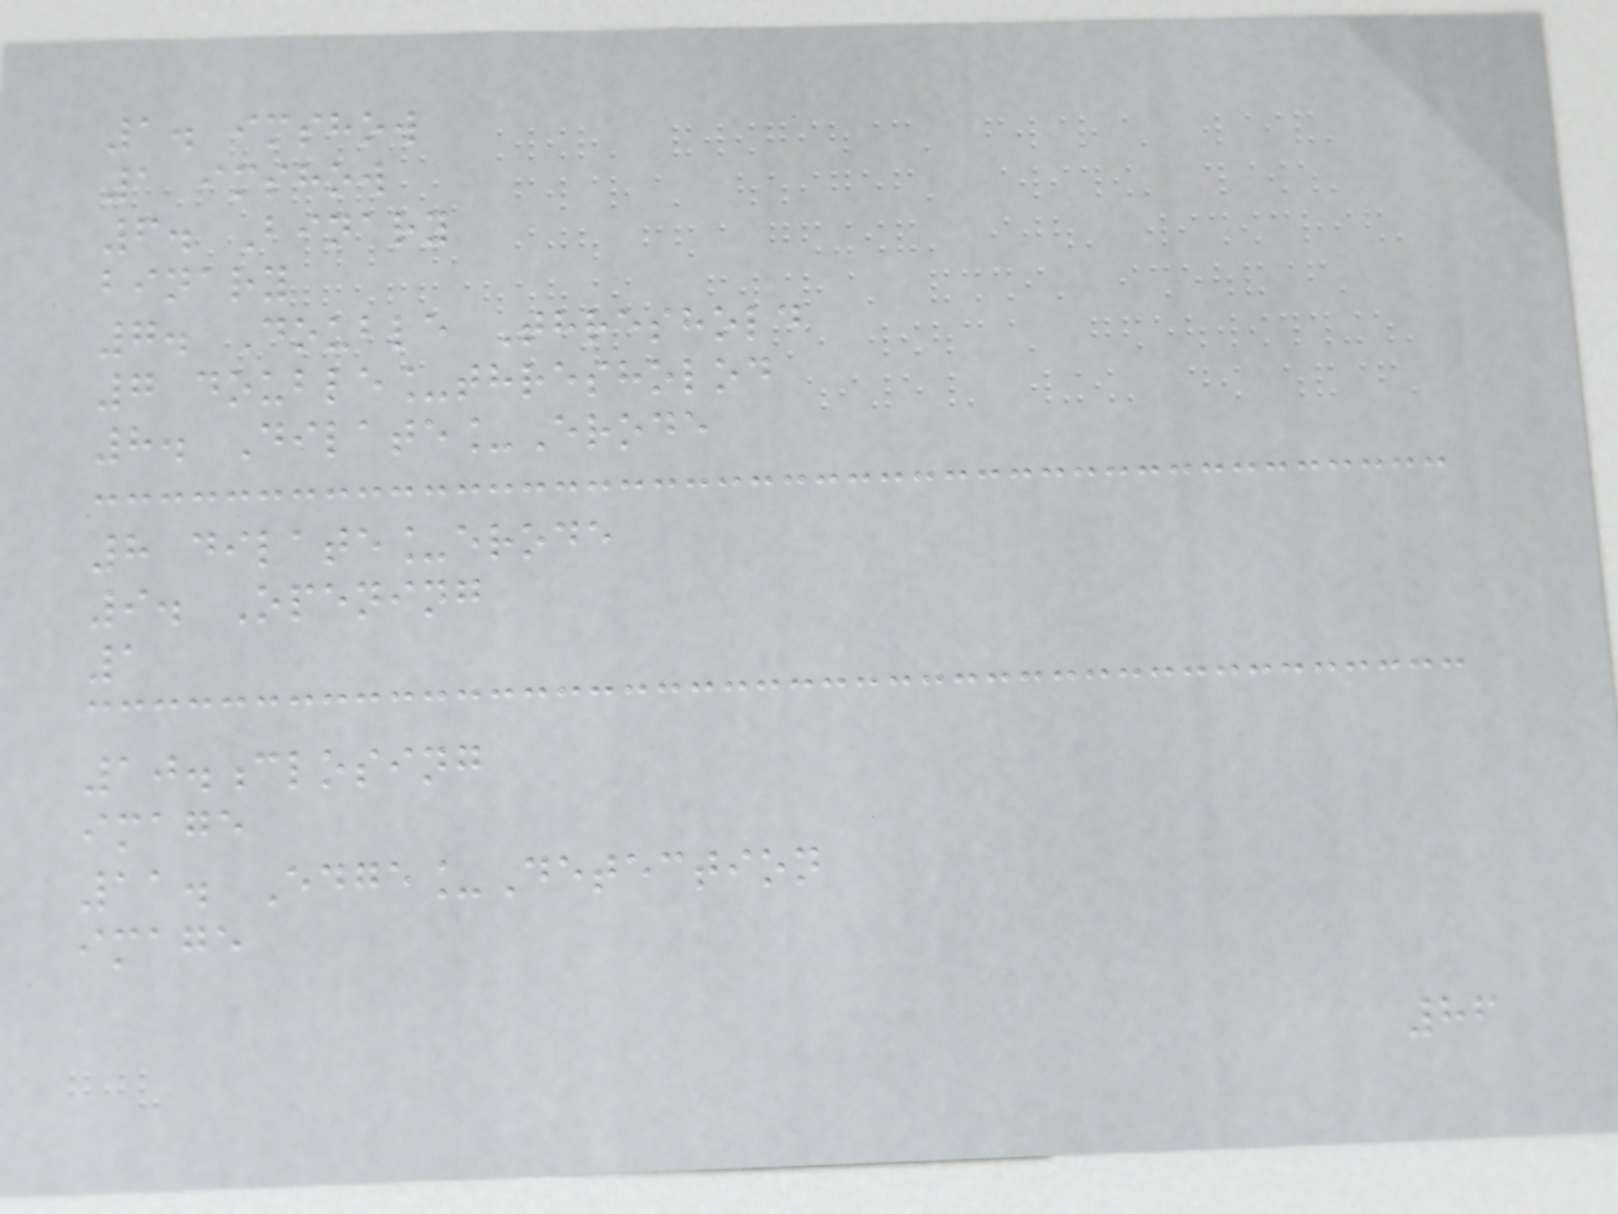1. imshow
1 imshow
6. Binary
binary
7. Double Threshold
7 double_thresholod
8. Dilate_Erode
8 dilate_erode
9. Opening
1
10.closing
image
11. Edge_Detection
image
86
